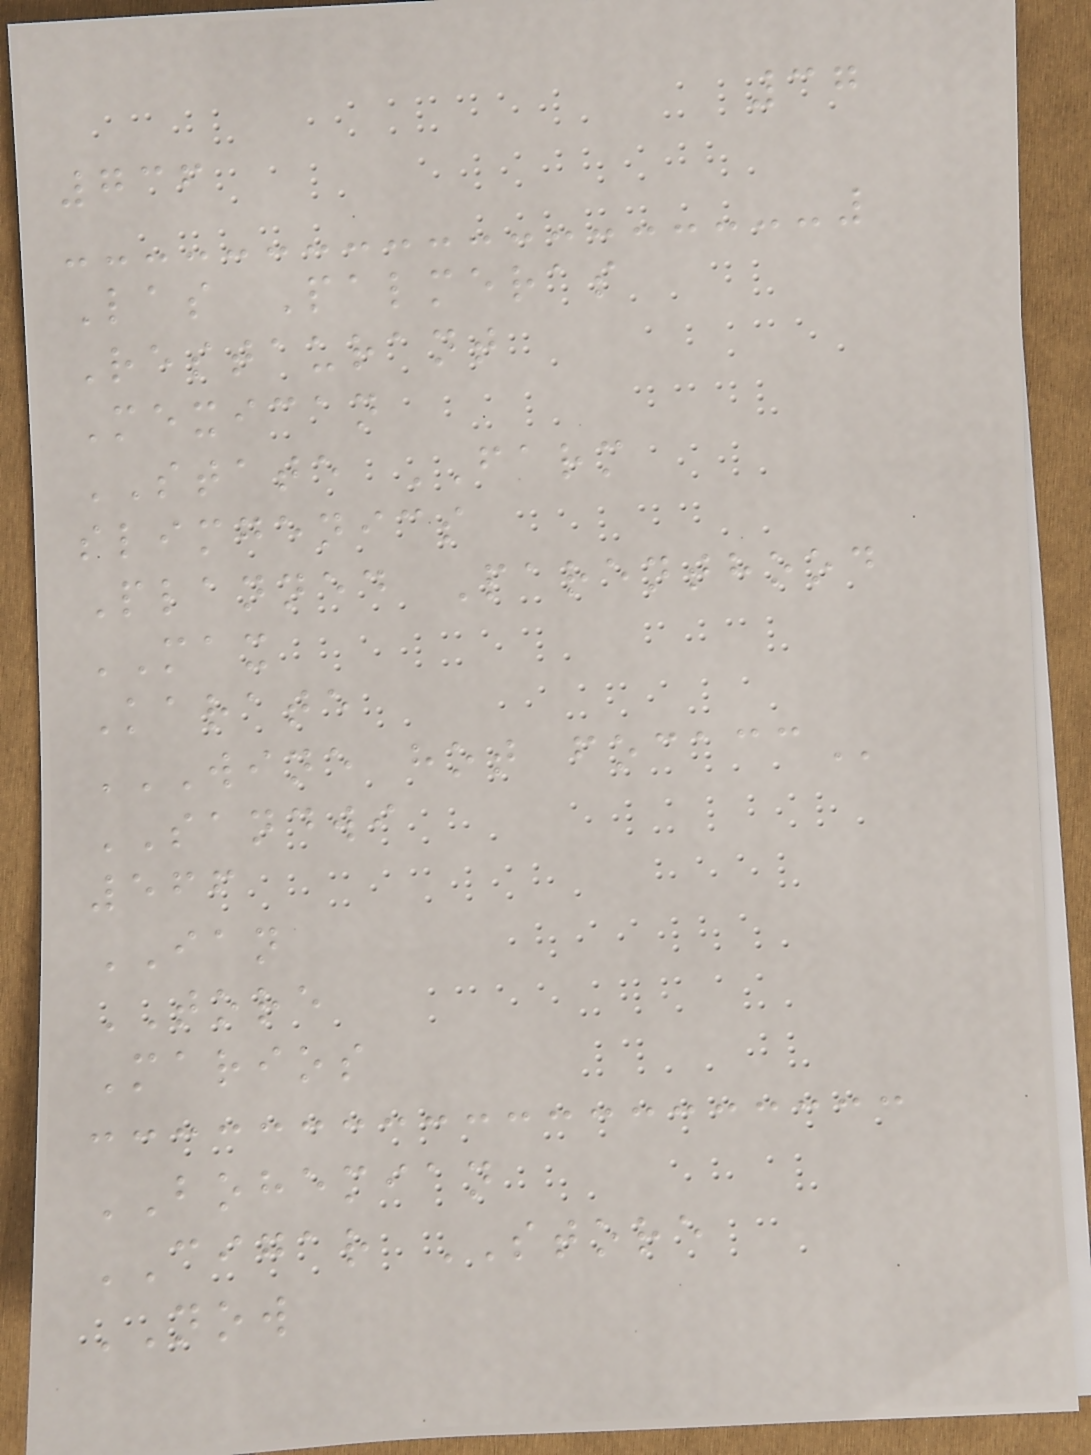37
736
Las Palmeras
Restaurant
Mexican
STATE FARM
slimgenics
Planned Parenthood
MAX
Karate
WINE HOT FOCACC
SANDWI
566
IAN
TORE
Marios
BOHEMIAN
CIGAR STORE
NOW
